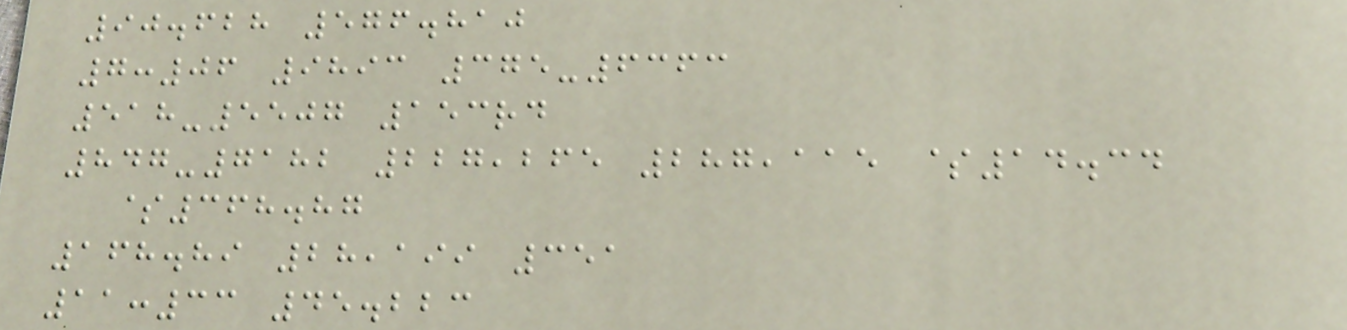90.628 576.810
7:06 9893 375-6363
518-5507 153rd
847-7182 227,265 287,115 $14.34
$368.87
168.89 28,199 351
11:33 45.223
